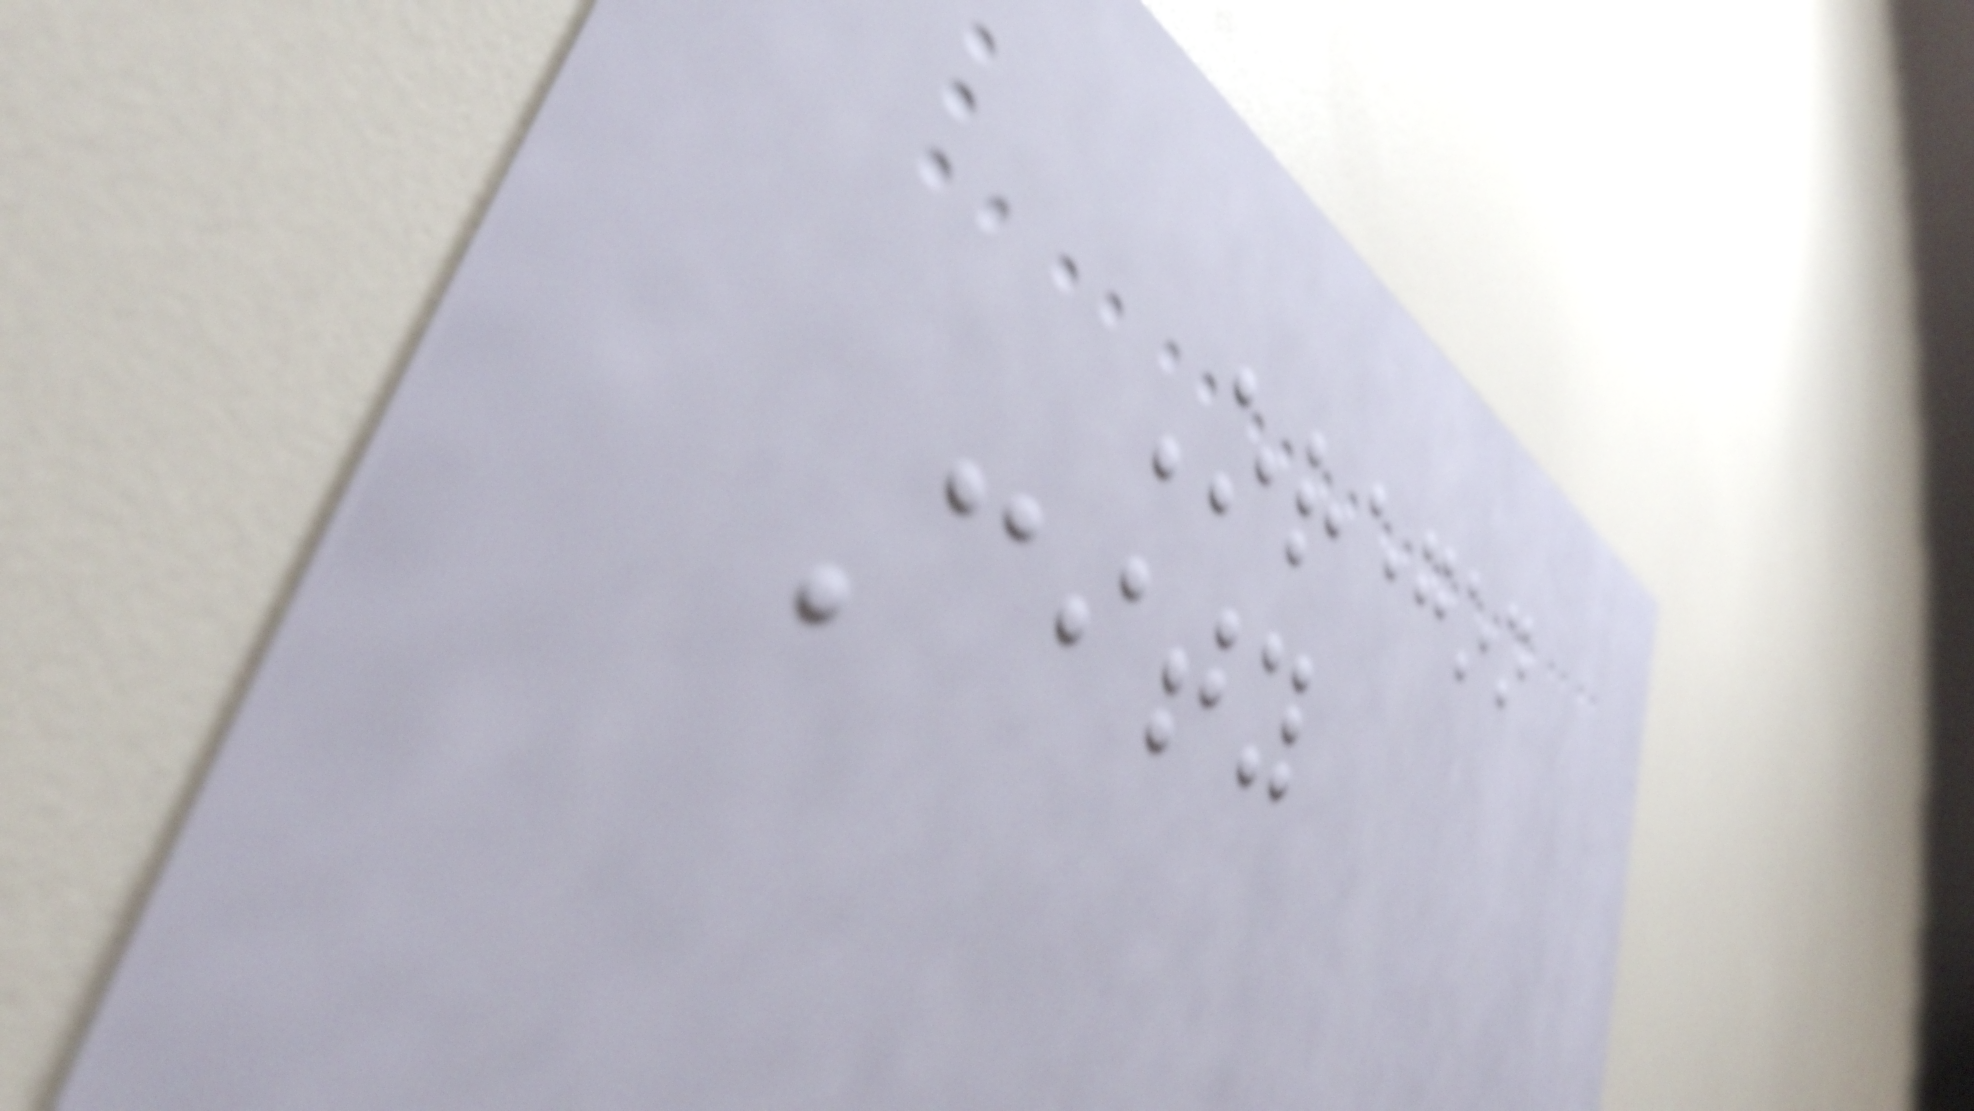Oregon
City
